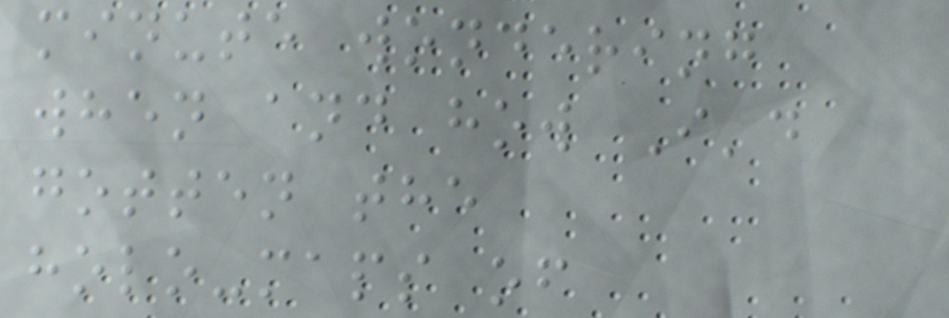minute wondering
when and how I'd
gotten the
holo-maps of
